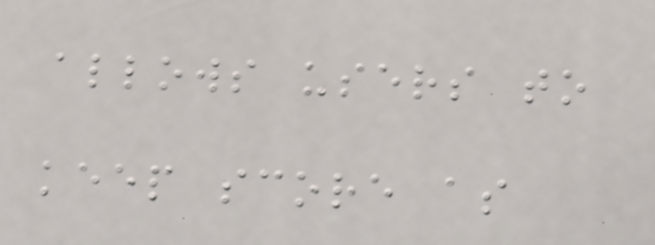allows users to
keep score as
